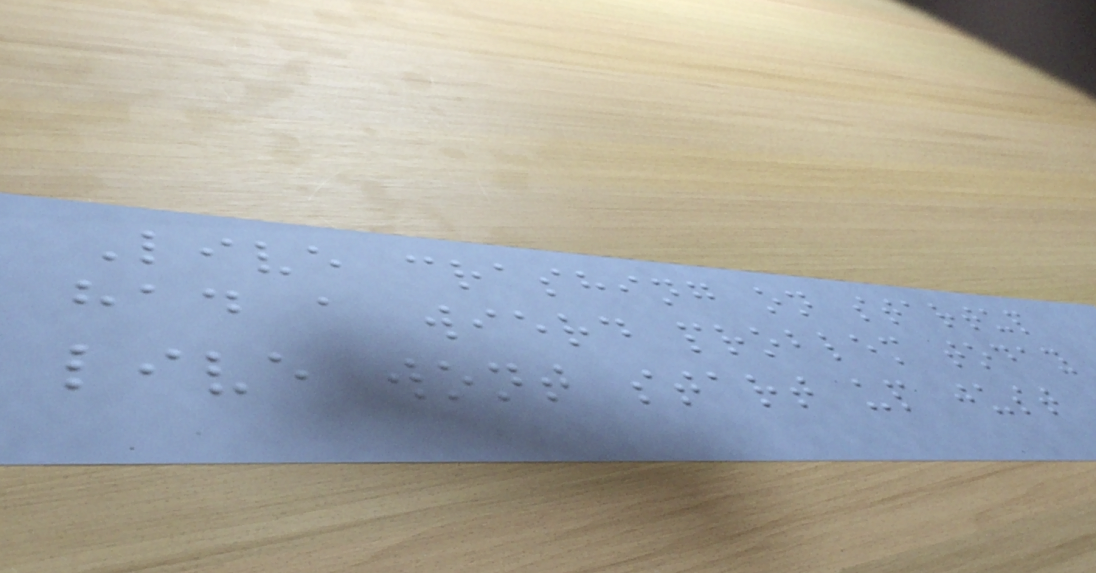Live crashing on startup
had a wierd problem today
live wont start up just
